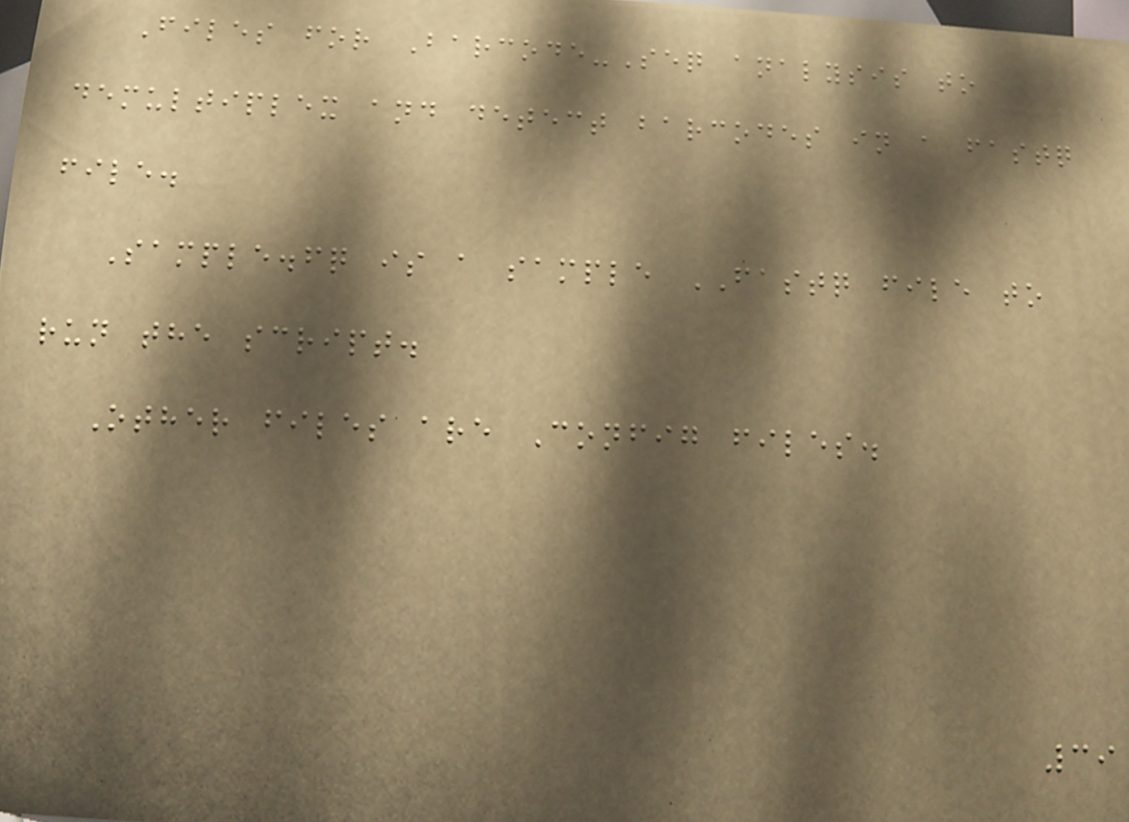Files for Barcode-Seq analysis to
demultiplex and detect barcodes in a fastq
file.
Sample.fq is a sample FASTQ file to
run the script.
Other files are Config files.
39
